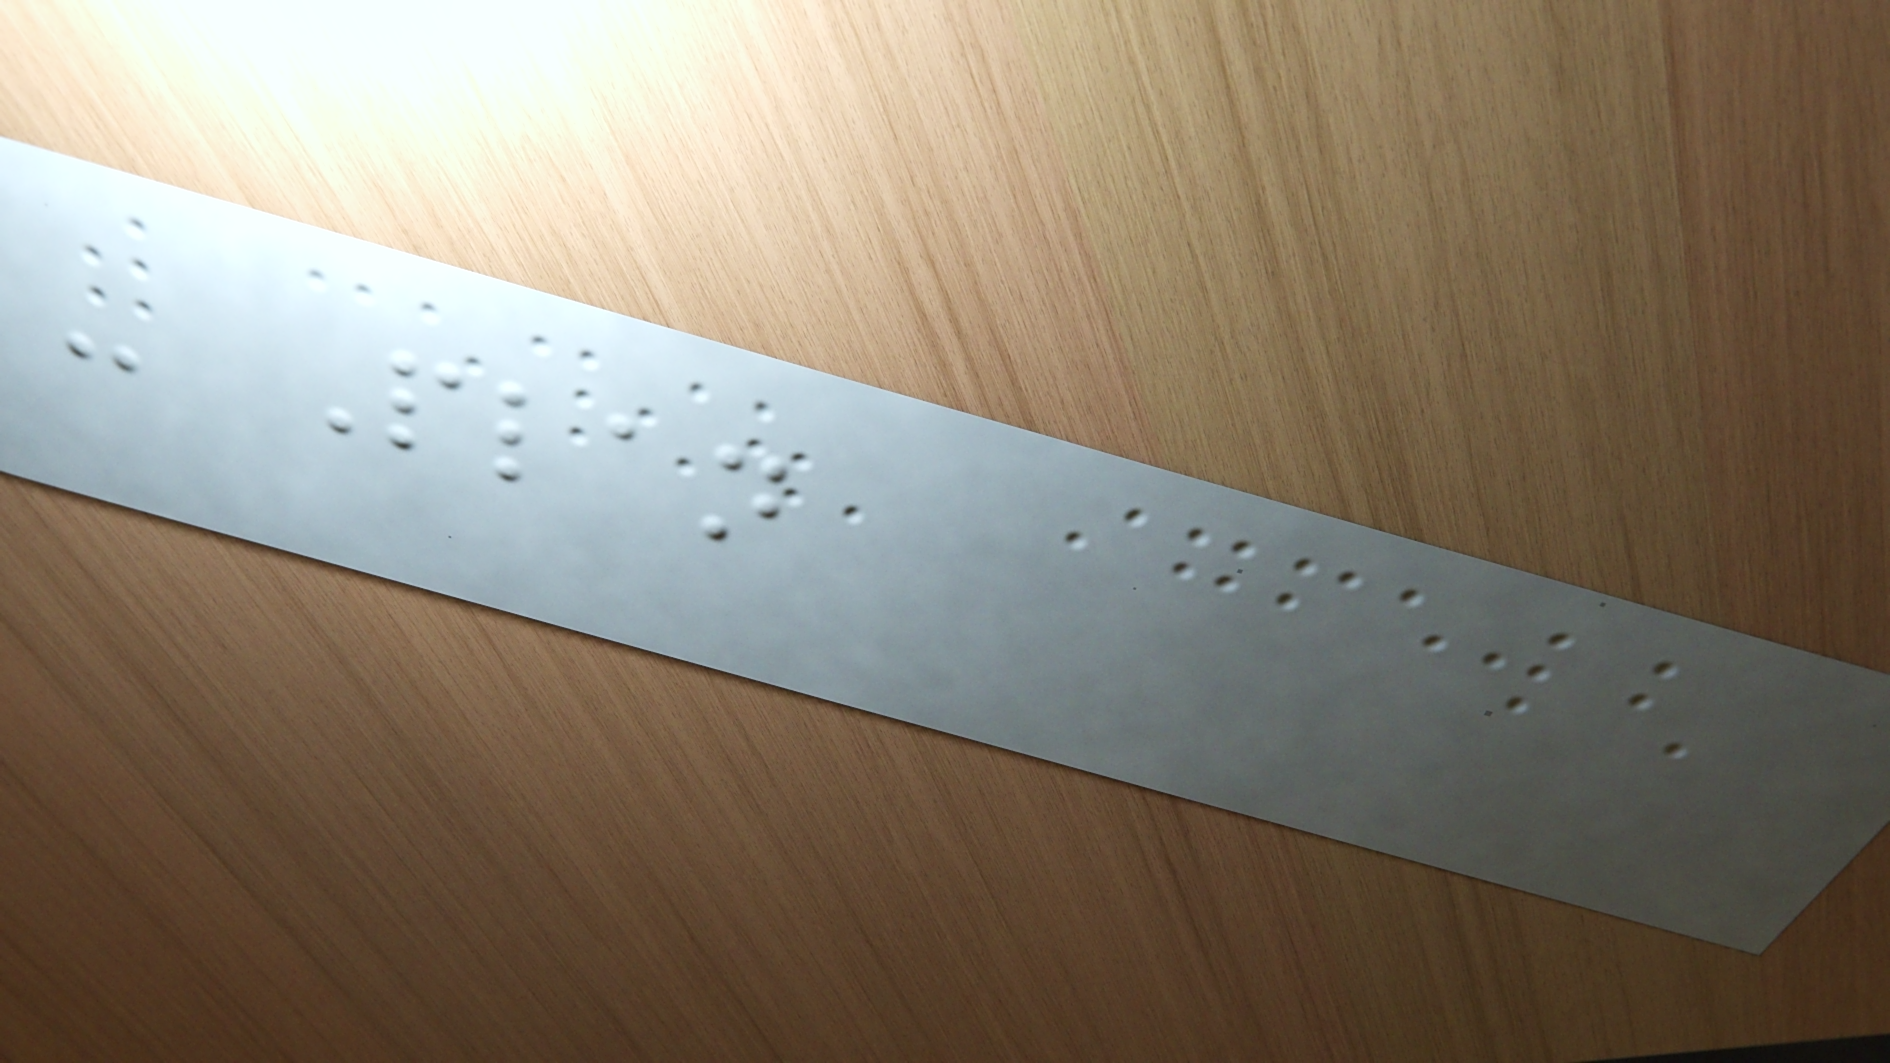- Plan
